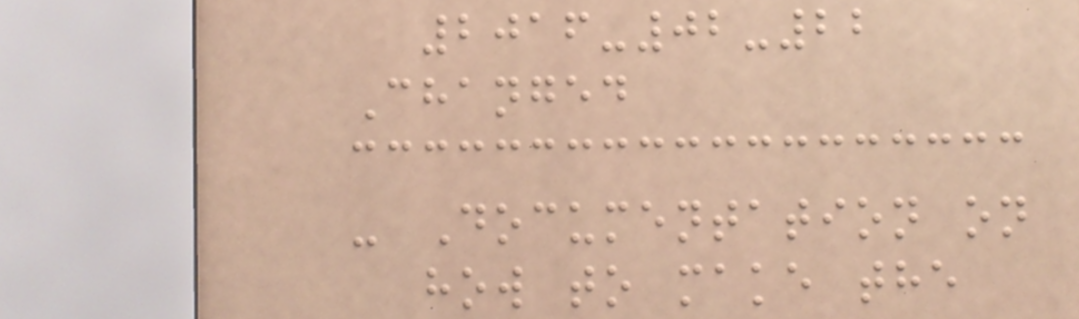2016-02-22
Changed
- Documentation on
how to make the
